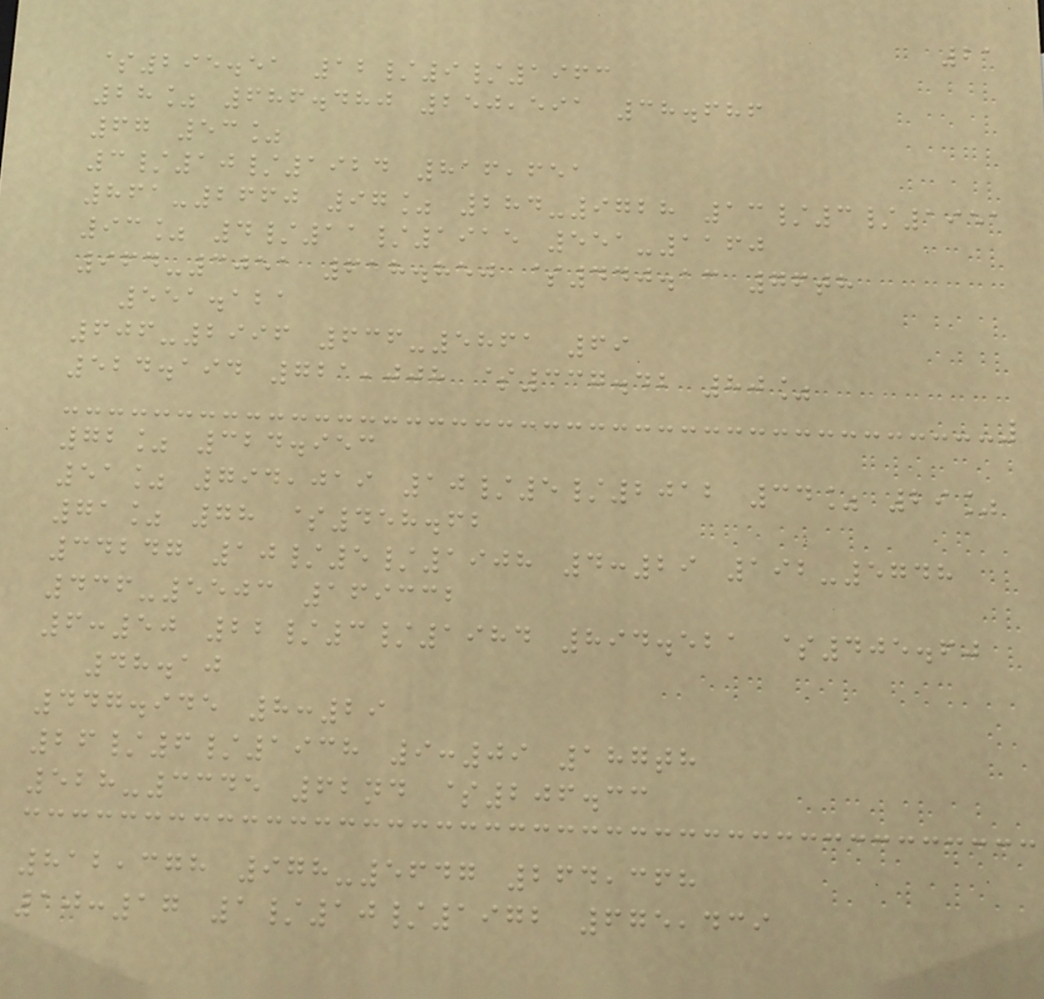21
$295.51 12/9/1963
28% 686.480 250,591 38.686
67 53%
3/10/1924 816,651
861-2660 97% 284-9728 13/3/1951
93% 4/11/1915 551-1160
964-3051 618.850 $440.13 76th
551.121
606-2996 636-5861 69
524.194 721,008 $337.42 80%
72% 324.953
51% 794,019 10/5/2012 34% 29%
71% 78 $458.62
34247 10/5/1908 4:29 192-5748
436-5503 169332
6:50 22/3/1984 894.521 $405.60
48.10
447.945 8:29
26/6/1938 9:09 187th
528-3345 62nd $206.33
812,378 978-5647 264,368
10:17 1/10/1972 675,439
